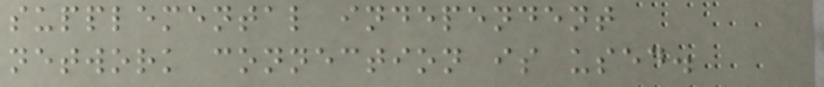supplemental independent
network connection is used.
